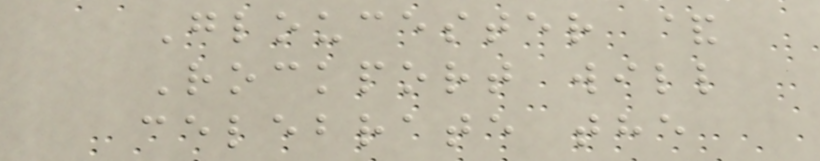Gloucester &
Rockport will
celebrate the
